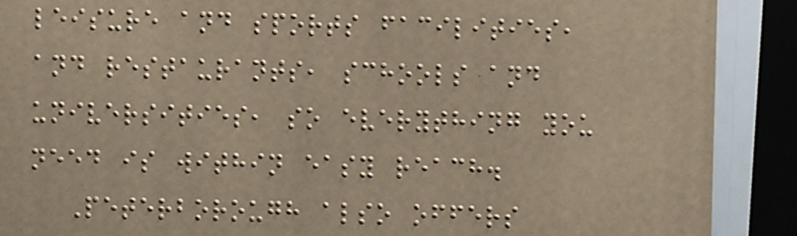leisure and sports facilities,
and restaurants, schools and
universities, so everything you
need is within easy reach.
Peterborough also offers
